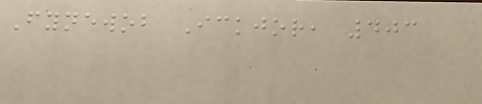Fynewob Ickjor, 403
